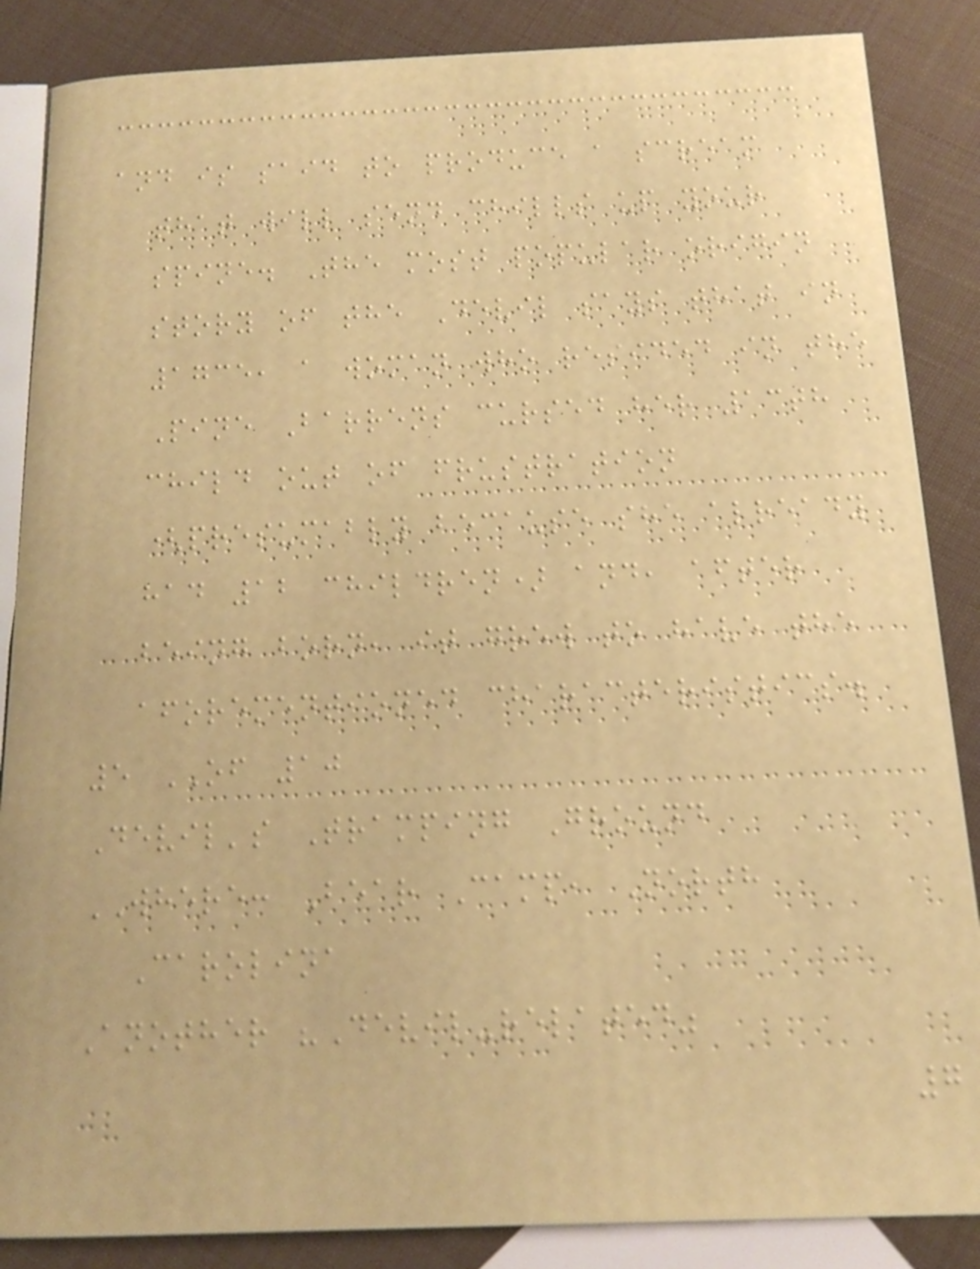and is said to produce a scream
that will send chills up your
spine. The most popular origin
story of the Devil says that in
1735, a woman who resided in the
Pine Barrens cursed her 13th
child out of frustration
(presumably because she already
had 12 children) and, after
being born, it grew to have the
aforementioned characteristics.
5 OF 10
Devil's Tramping Ground
WHERE: Bear Camp, North
Carolina
Another "Devil-related"
7
